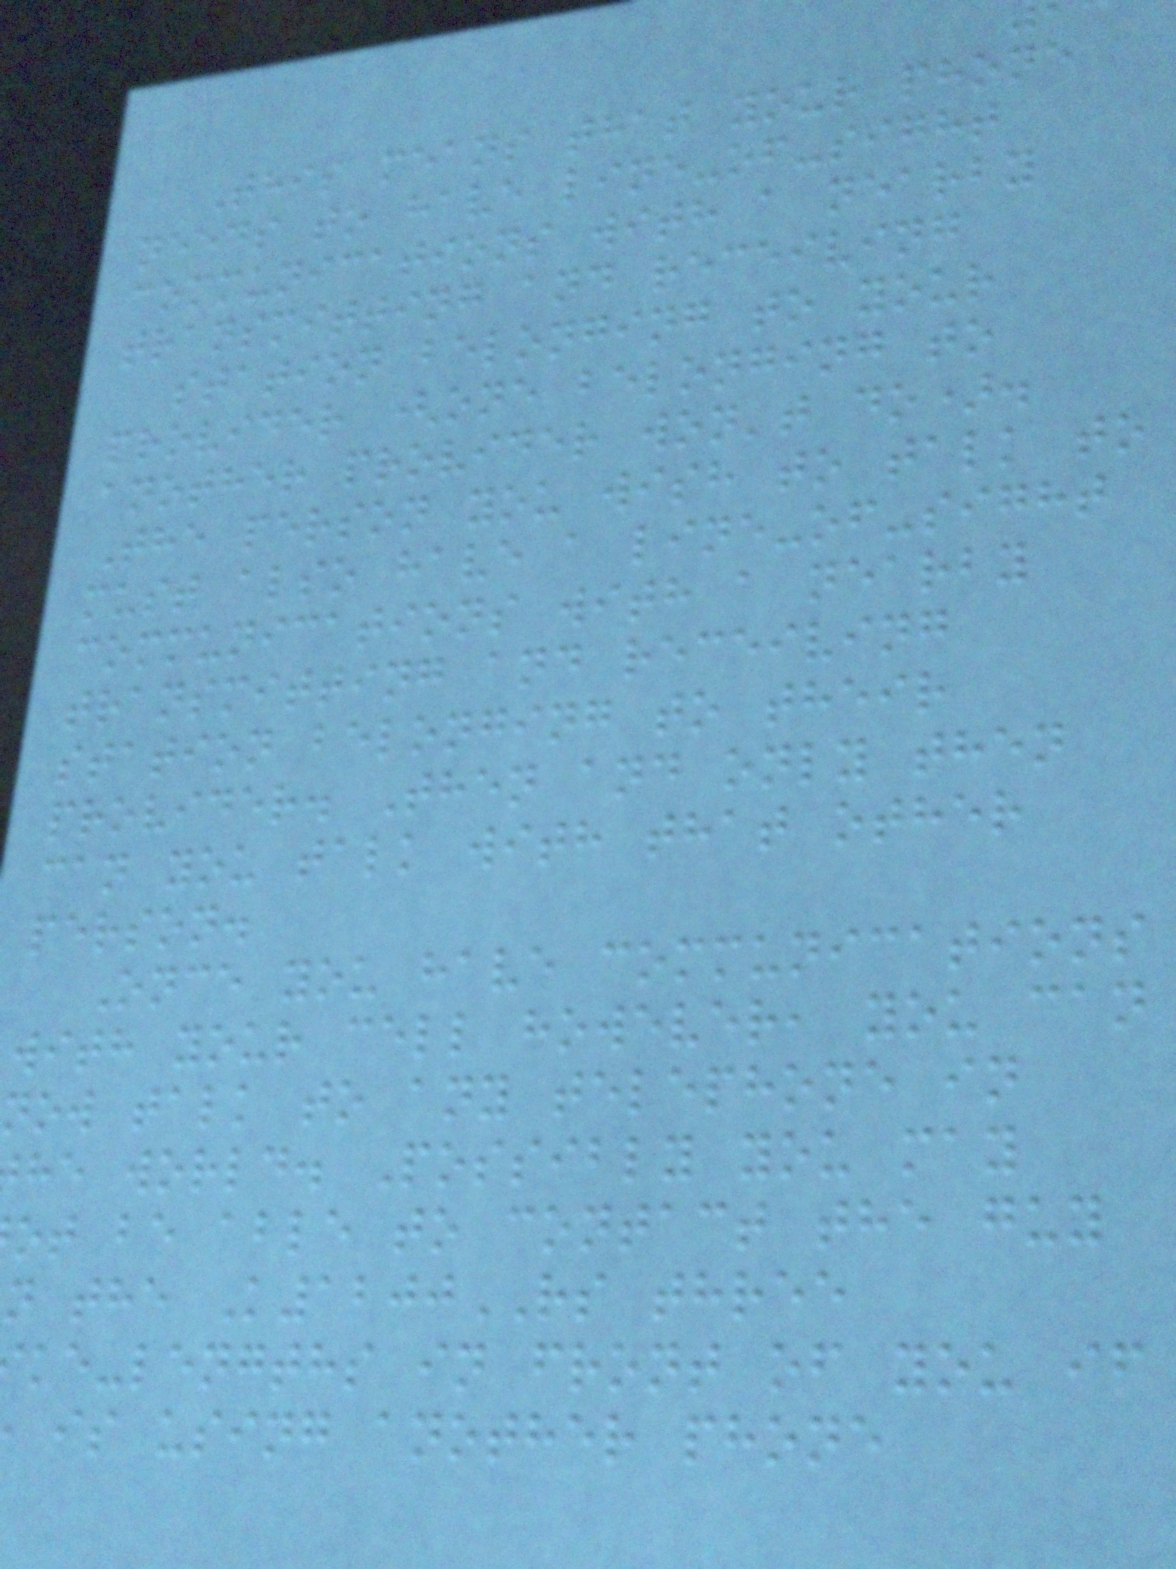This means that your phone
needs to have line-of-sight
communications with a nearby
transmitting and receiving
station belonging to your
provider (one belonging to
another provider won't do).
The person you wish to talk to
must also have a line-of-sight
communications with a nearby
transmitting and receiving
station belonging to their
provider. Then and only then
can you talk with that other
person.
Once you have communications
with your cell however, you can
now talk to any telephone in
he world. Possibly you may
ot be able to contact the guy
n the K1200RS three
ke-lengths in front of you if
is using another phone
